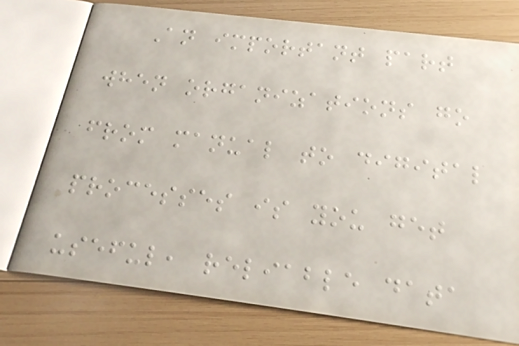An important part
when organizations go
from manual to digital
processes is you get
useful, reliable data
